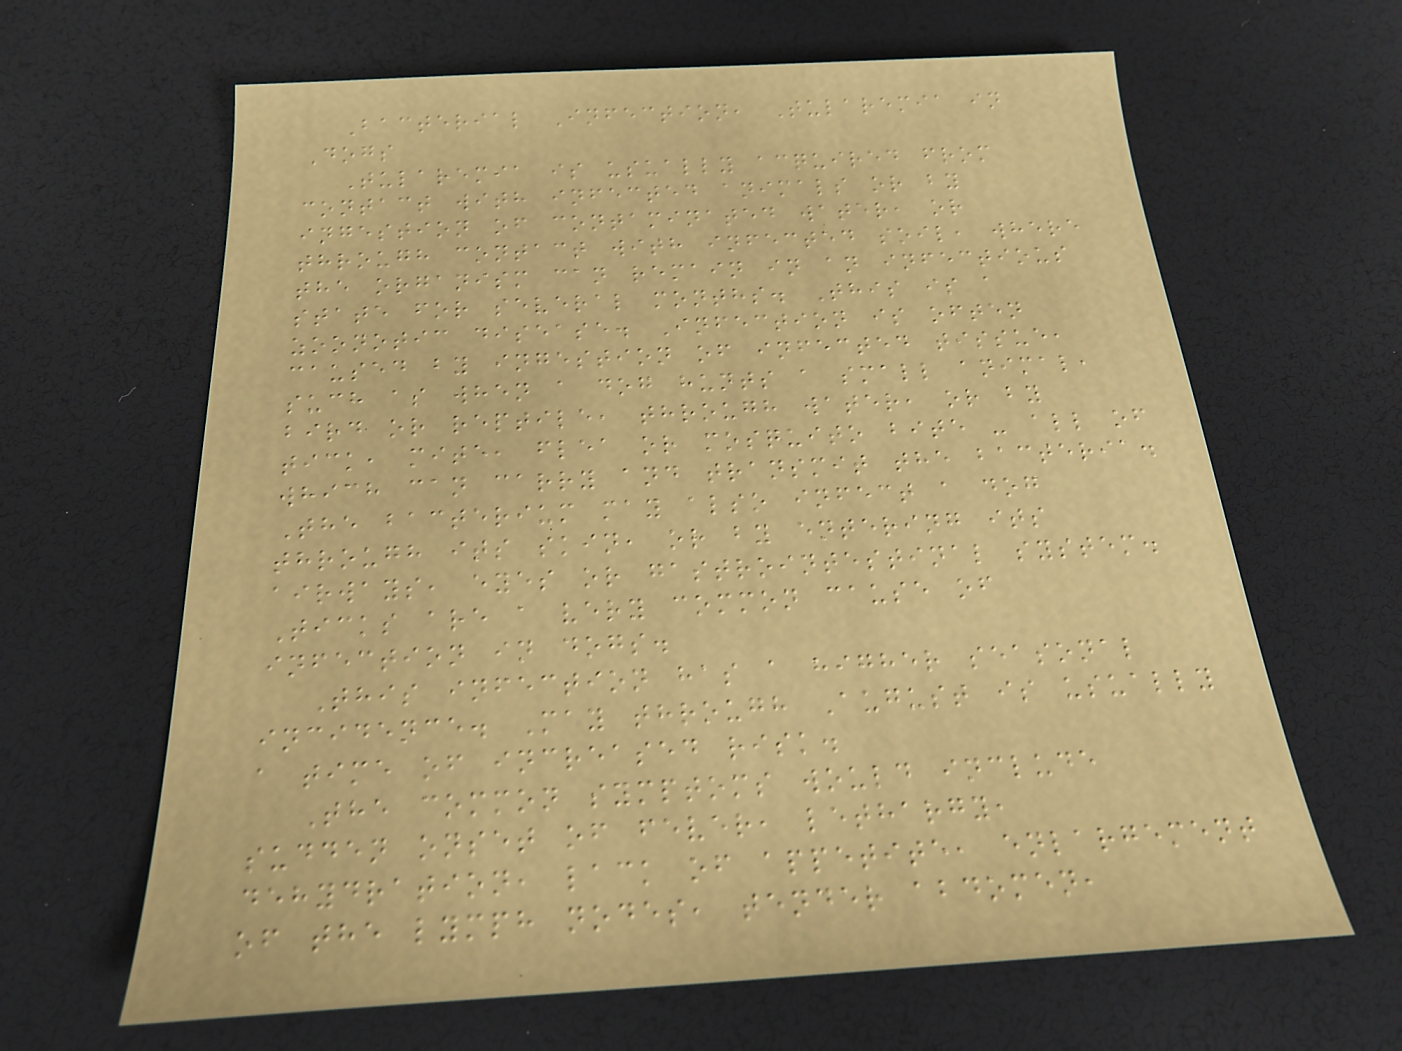Bacterial Infection, Tularemia in
Dogs
Tularemia is usually acquired from
contact with infected animals or by
ingestion of contaminated water, or
through contact with infected soil, where
the organism can remain in an infectious
state for several months. This is a
zoonotic disease. Infection is often
caused by ingestion of infected tissue,
such as when a dog hunts a small animal,
bird or reptile, through water, or by
tick, mite, flea or mosquito bite - all of
which can carry and transmit the bacteria.
The bacterium may also infect a dog
through its skin, or by entering its
airways, eyes or gastrointestinal system.
Ticks are a very common cause of
infection in dogs.
This infection has a higher seasonal
incidence. May through August is usually
a time of increased risk.
The common symptoms would include
sudden onset of fever, lethargy,
dehydration, lack of appetite, enlargement
of the lymph nodes, tender abdomen,
